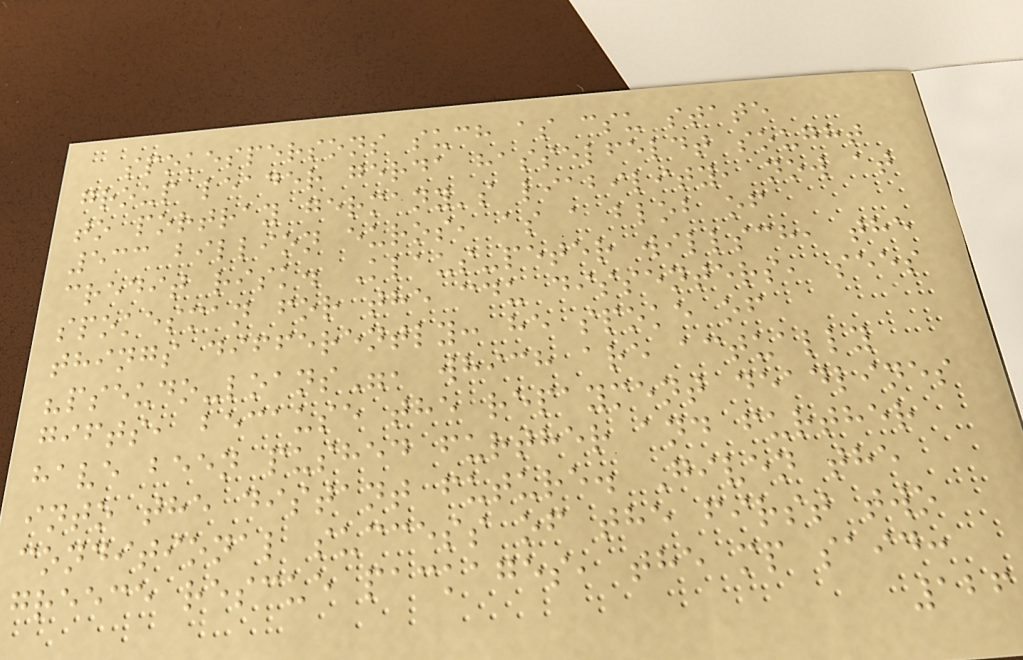spokespersons such as csu state
group leader gerda hasselfeldt sought
to portray germany's liability, now at
533 billion euros, as a blob of
credit risk. Klaus-peter willsch, the
spokesman for the cdu dissenters, sees
things differently: he spoke of
"pseudo-loans", which are actually
gifts, because the repayment deadlines
have been pushed further and further
into the distant future. Given the
conditional success of the first two
greece rescue packages, the mp said:
126
